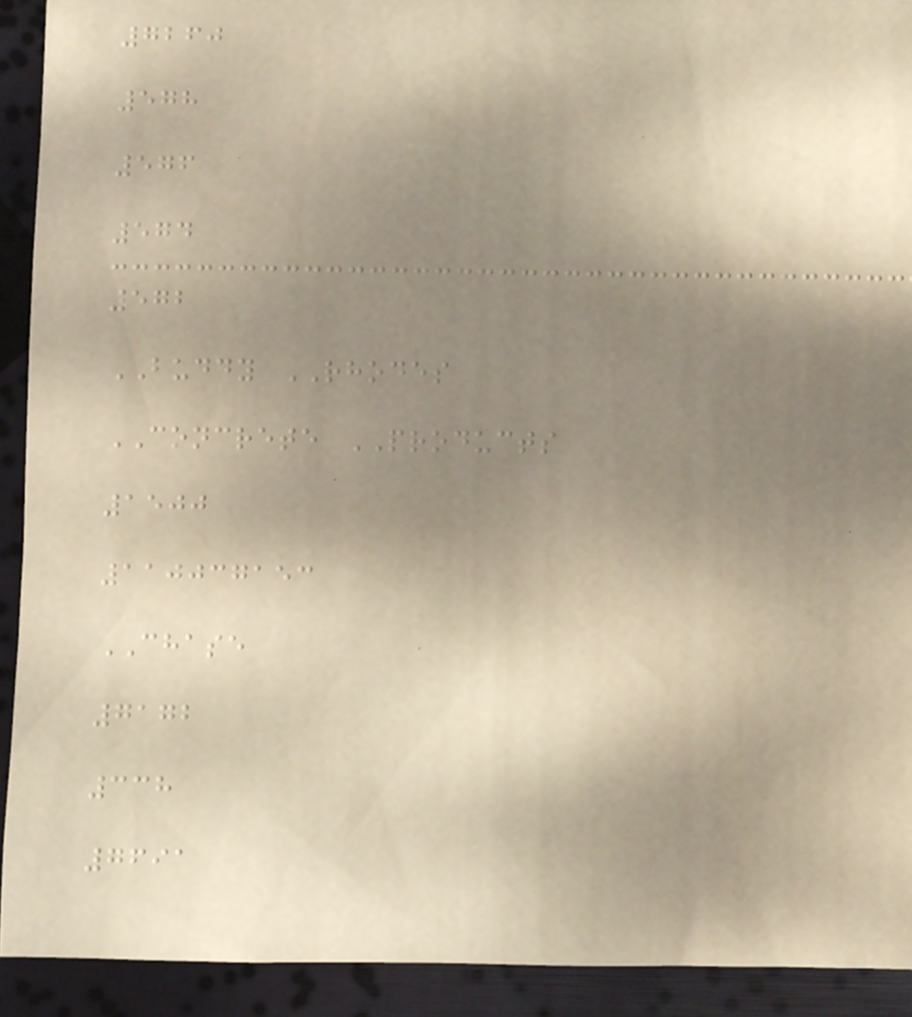7260
578
576
574
572
BUDDY RHODES
CONCRETE PRODUCTS
1500
110037153
CHASE
7172
338
7691
